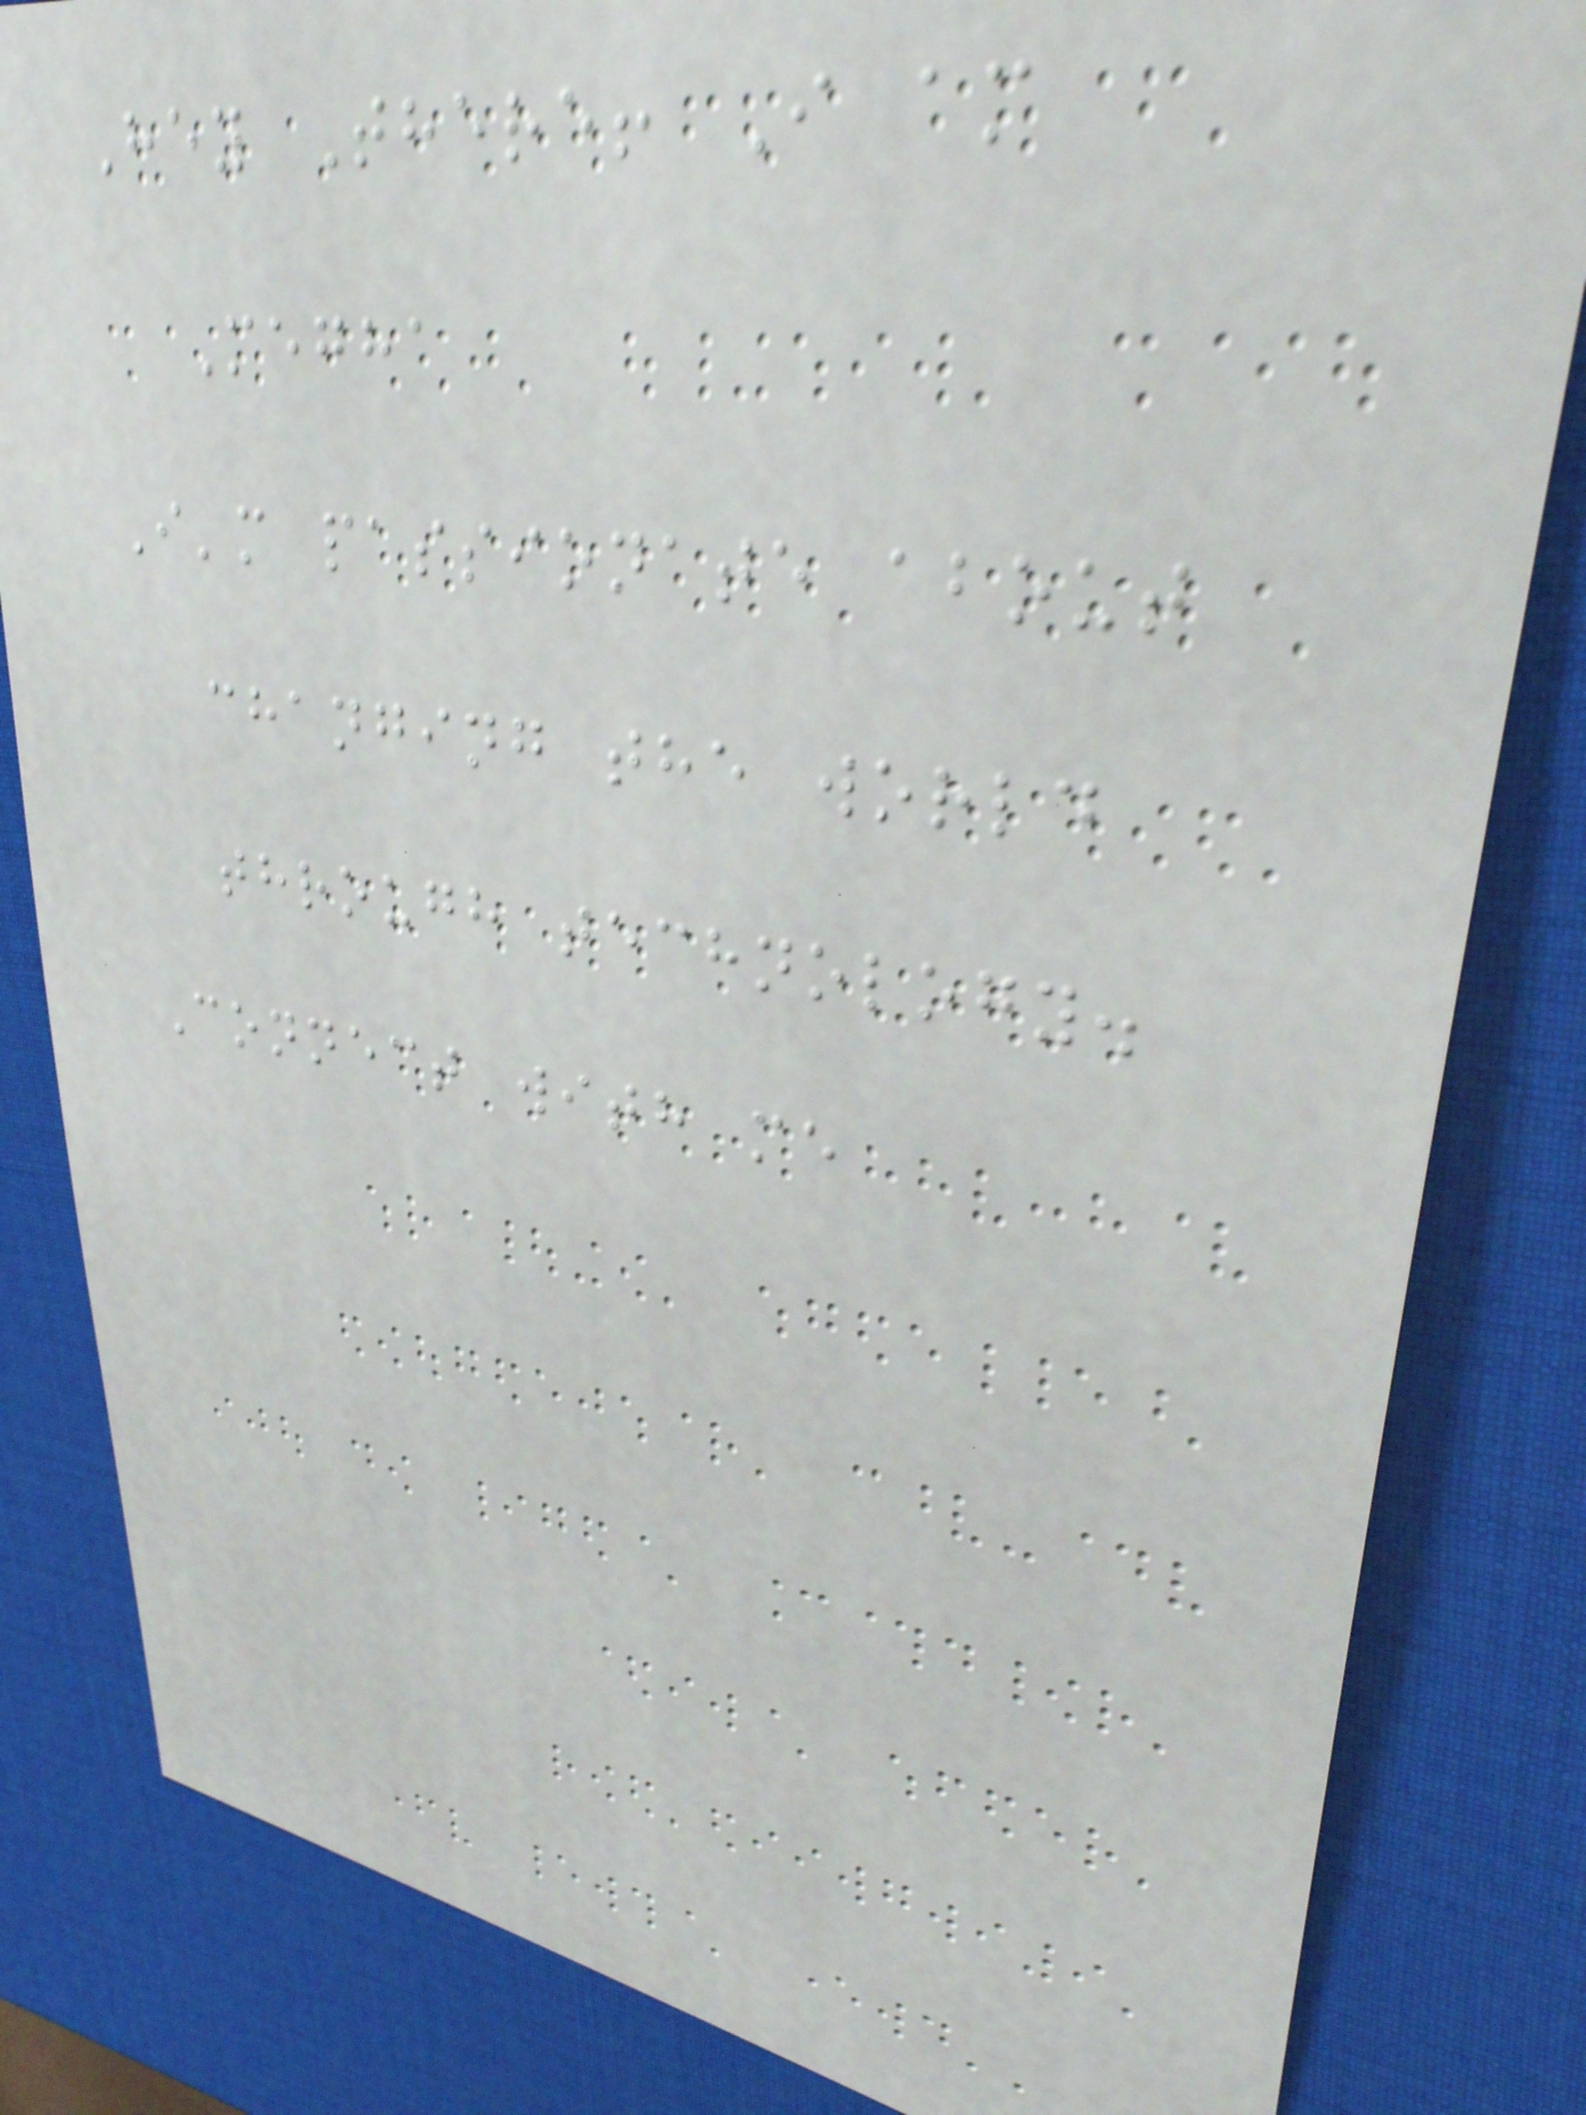Hey There! I am
Megha
I'm passionate about
changing the world
through technology.
Connect with me
